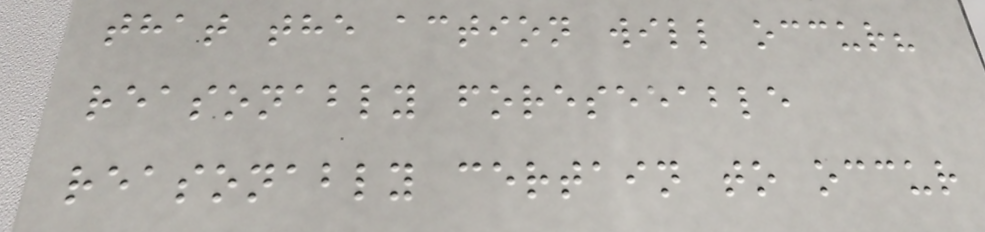that the action will occur?
reasonably foreseeable
reasonably certain to occur
